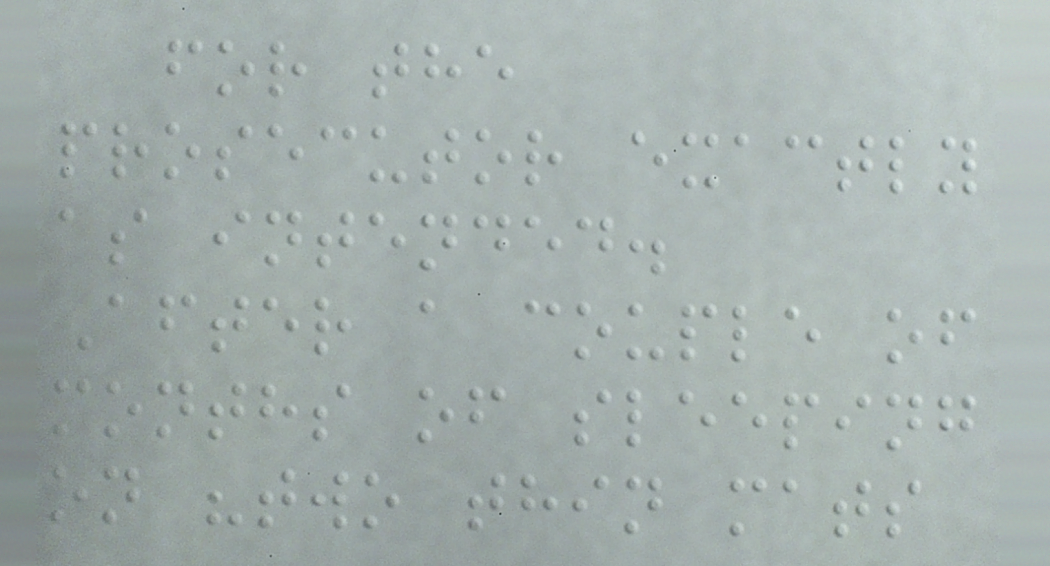for the
prosecutor exactly
as intended.
After a couple of
months of sleeping
on "two thin mats
